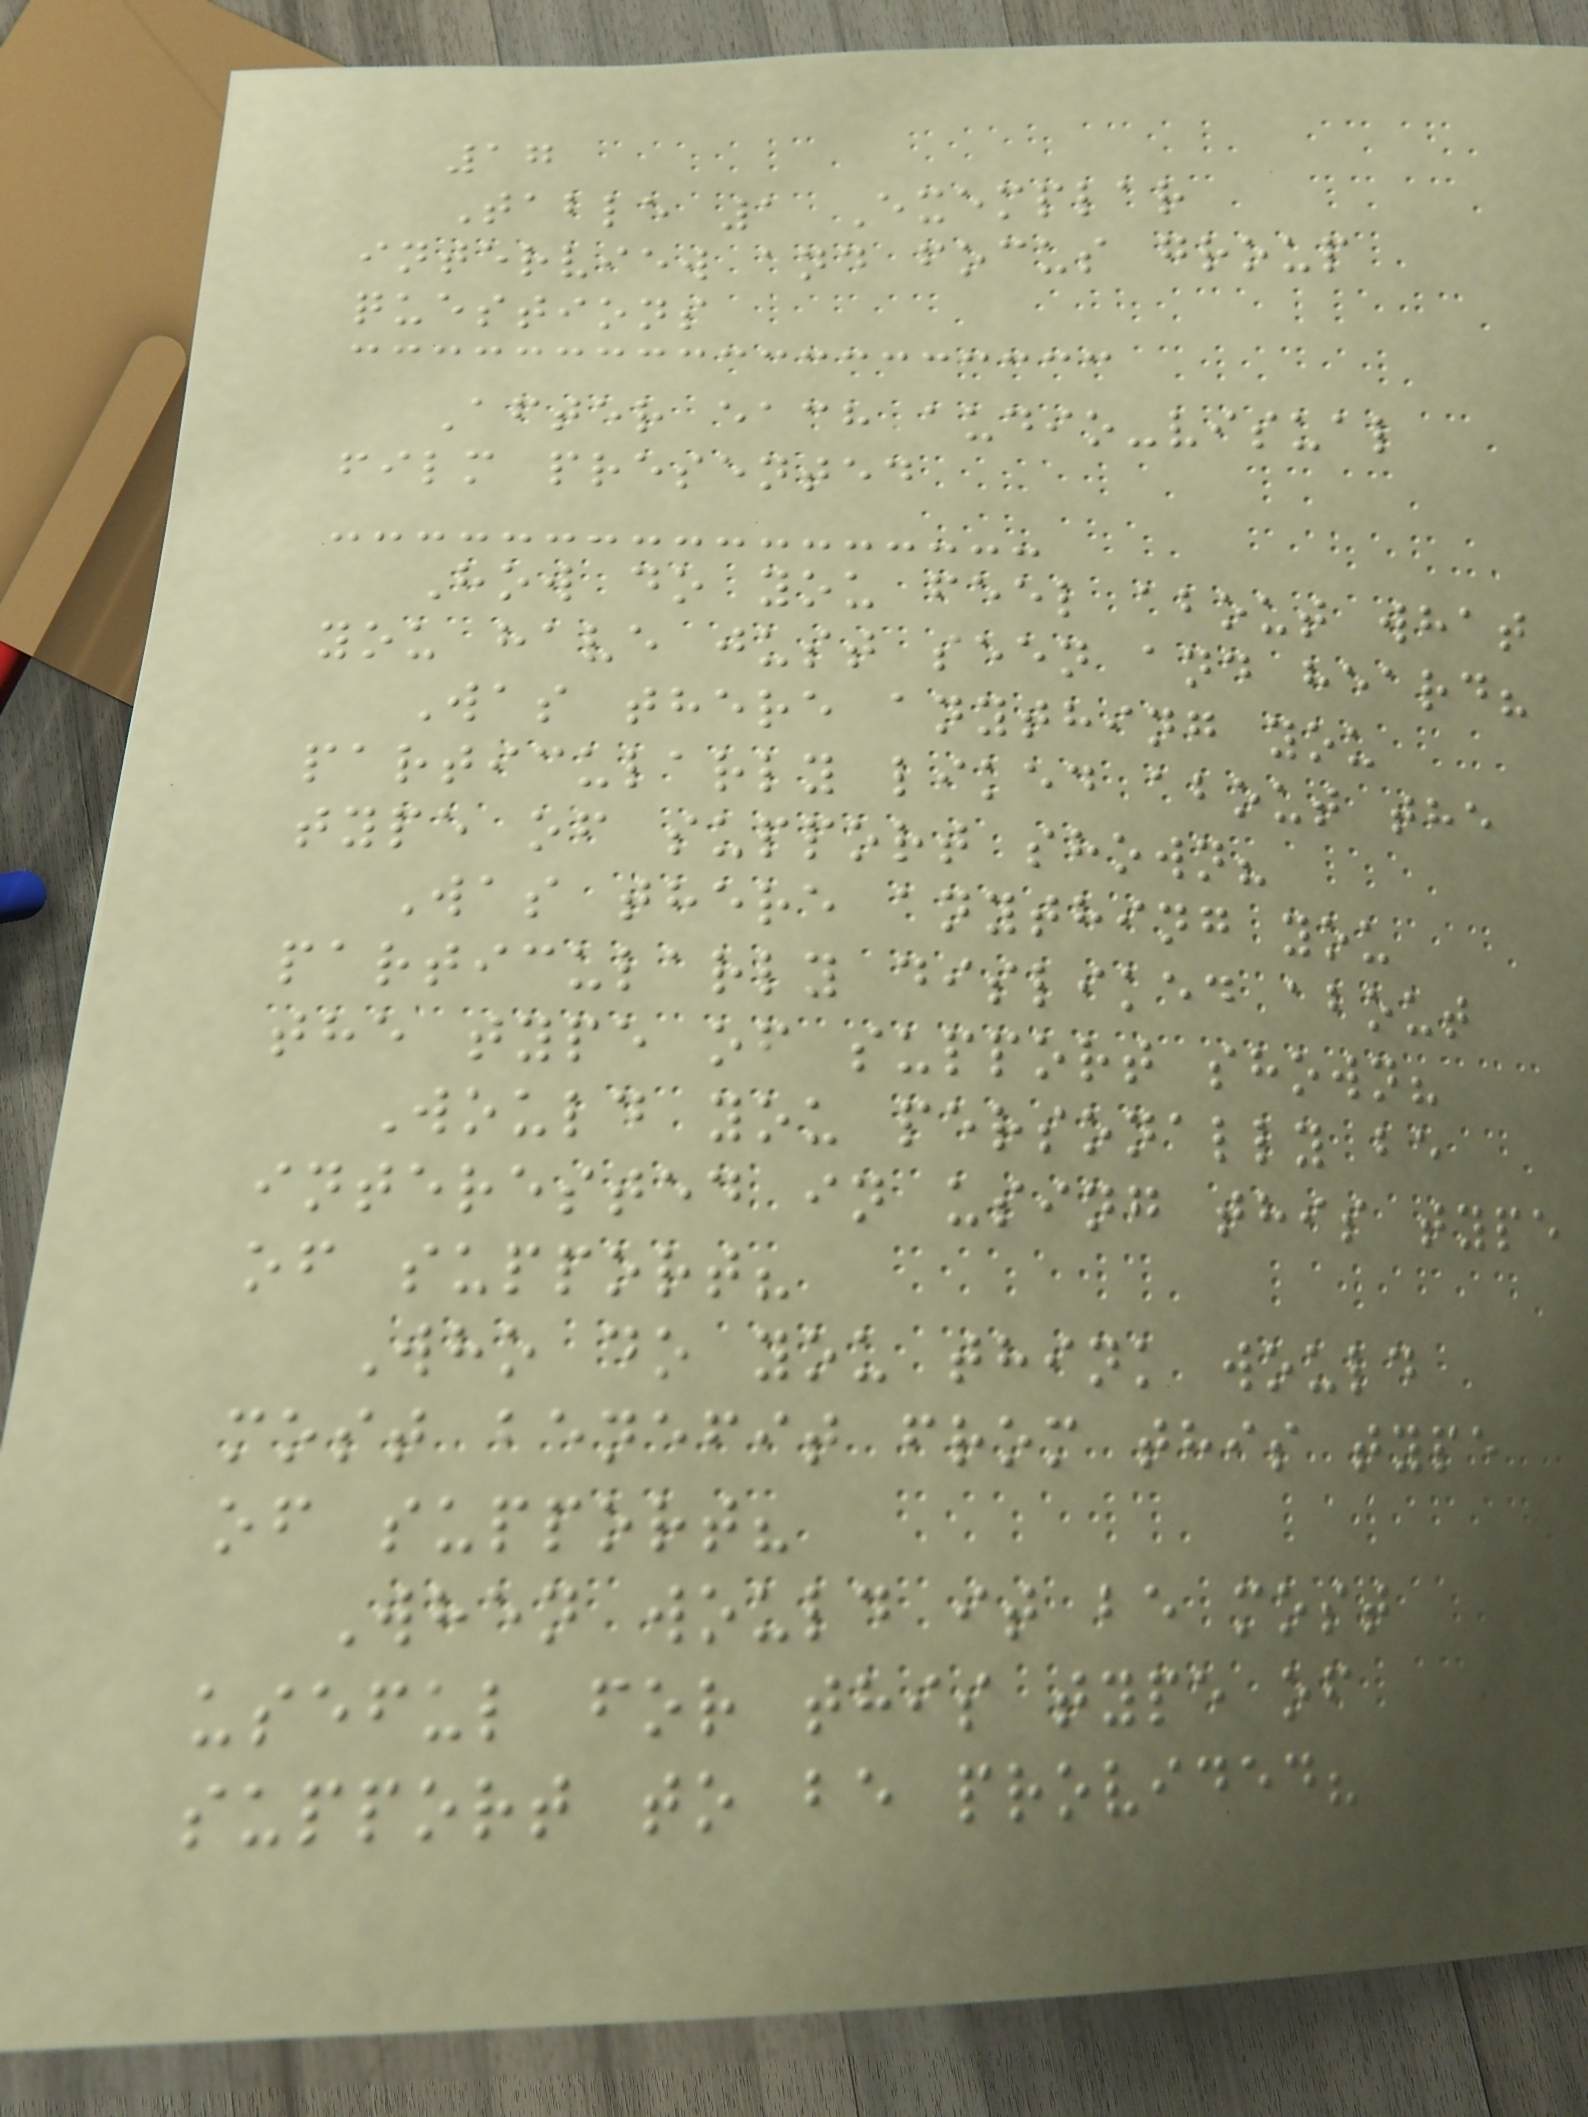17
Table 1 Exemplar
interview and focus group
questions
After each audio-visual
film presented
How do you feel about what
you have just seen and heard?
Was there anything you
particularly liked about the
type of support shown?
Was there anything you
particularly disliked about
the type of support shown?
Would you personally be
interested in using this type
of support?
Who do you think would
most benefit from this type
of support?
When would it be most
useful for this type of
support to be provided?
